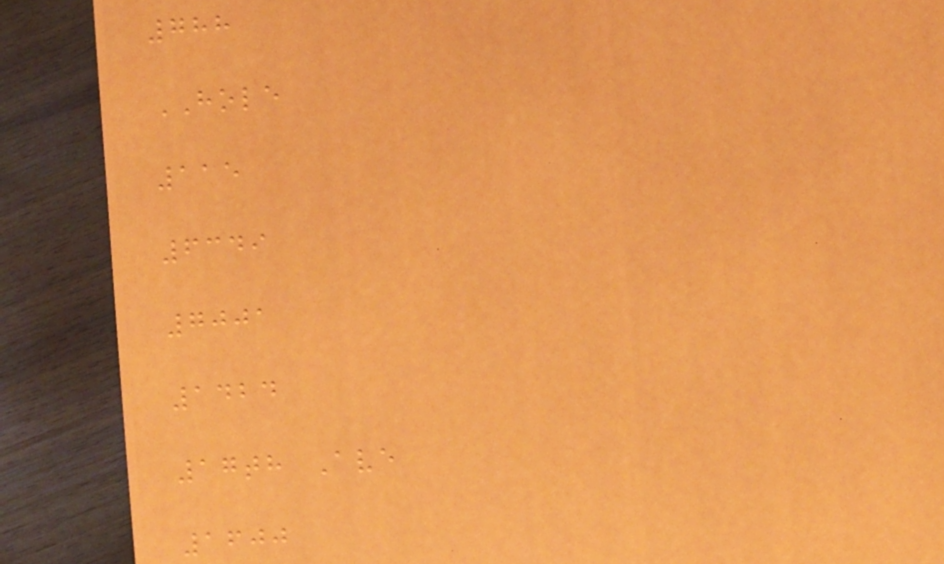788
HOLE
115
6349
7001
1424
17th Ave
1600
